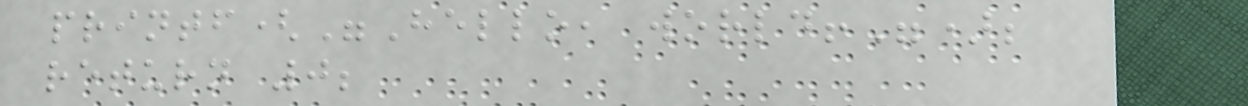printf("Hello, world!");
return 0;
